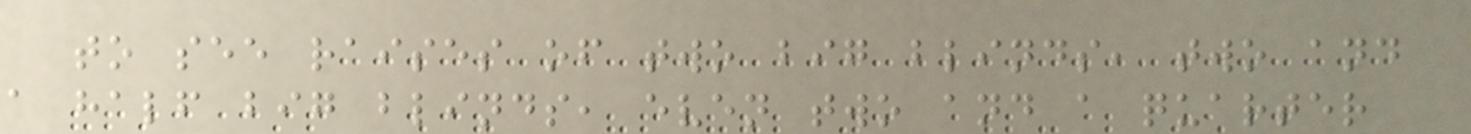to see raises of two big blinds, two and
a half big blinds, even two and a quarter
